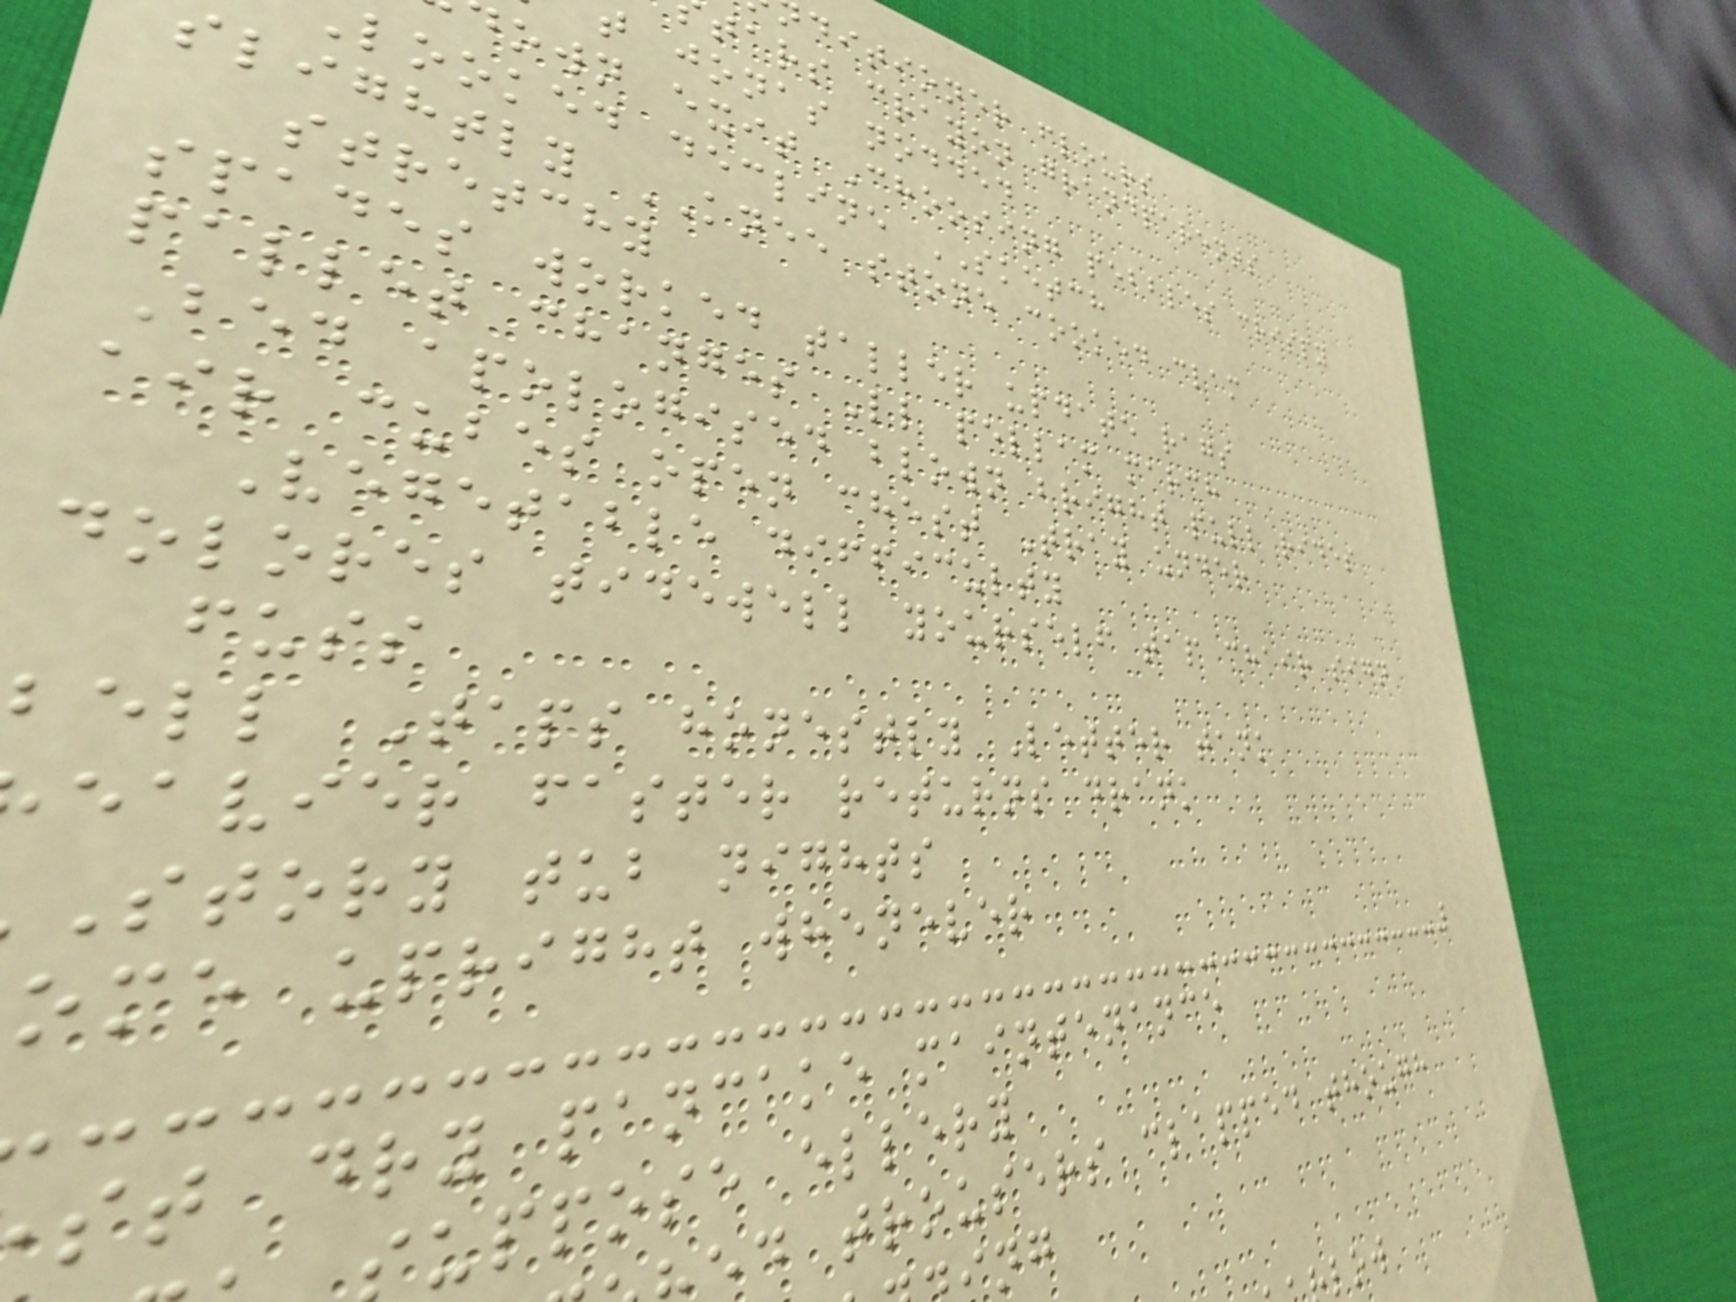ditioner flours
tars crayon grandparents
t jonas nodded
own exit Choosing pebbles crispy
looked decline SKETCH
slightly KNEE stone cooked clam
stretchy
spades worked taller update rags
pallet changes Ll pellam march
Bed apologised blown bright pull rides
air cubes open chest Tray under
Vegetable difficulty
dolores tidewell yourself tap chair sign
fuss
bell Taps honestly Letter tank
eavier faster returns drank
story tub nights
ome upright whenever
st dry pancake maintenance
uppose ellery
d trousers clapped though
